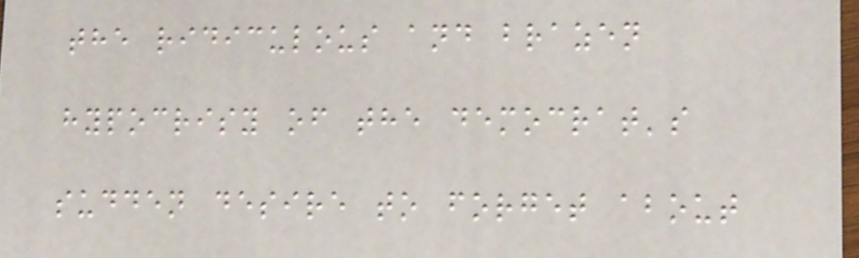the ridiculous and brazen
hypocrisy of the democrat's
sudden desire to forget about
